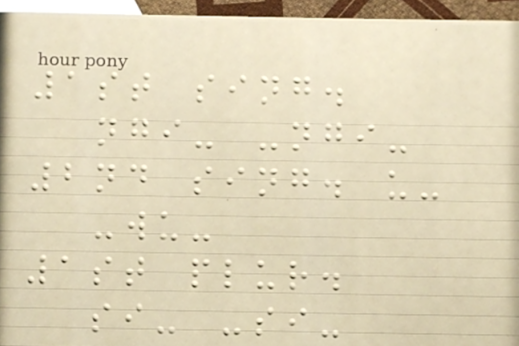1st sing.
ngi- -ngi-
2nd sing. u-
-wu-
1st plur.
si- -si-
